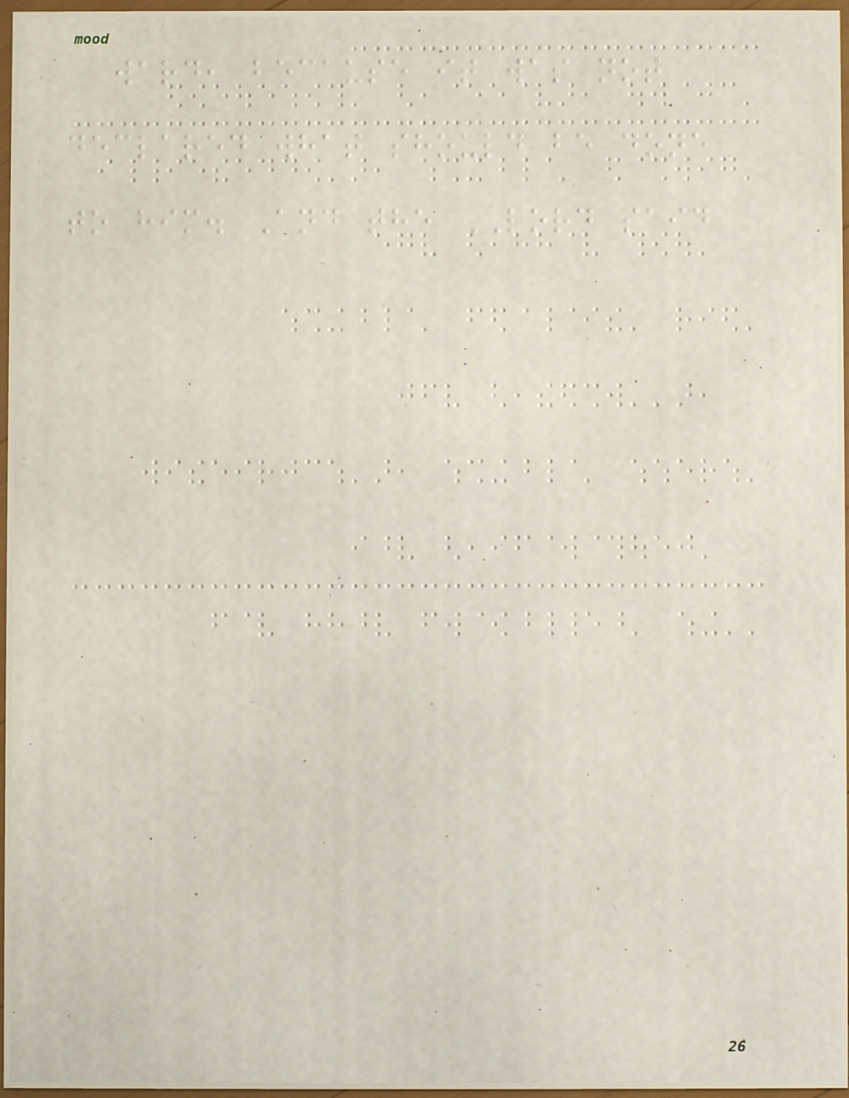ward, because it was not
declared what should be done
to him. And the LORD said
